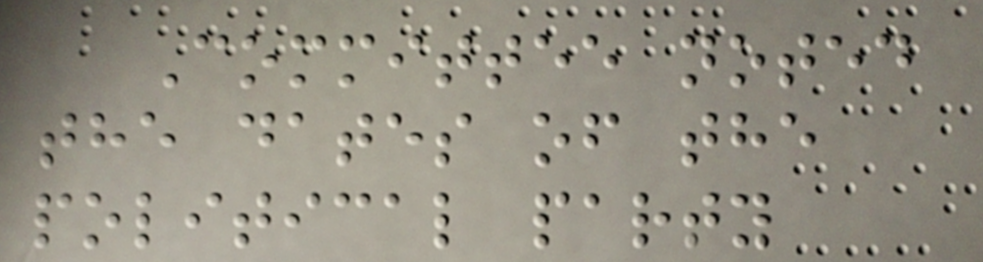Committee noted
the dates of the
political party
